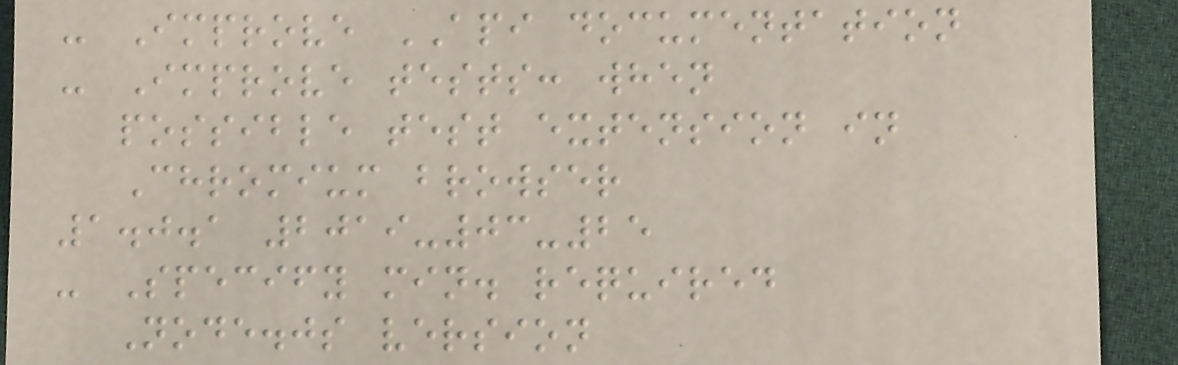- Improve API documentation
- Improve tests: when
possible test extension in
Chromium browser
1.0.1 2019-03-25
- Specify min. required
Node.js version
